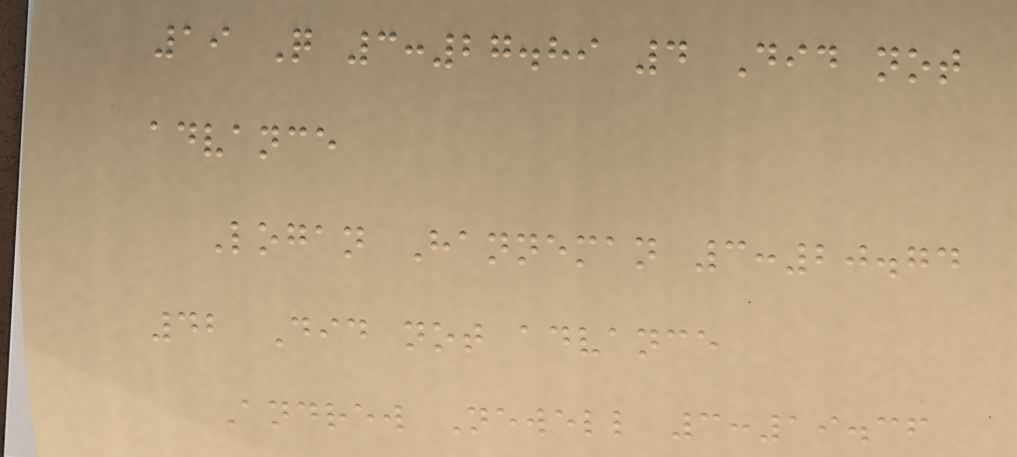19 Q 3:27.89 4 Did not
advance
Logan Hanneman 3:20.74
42 Did not advance
Andrew Newell 3:19.36
